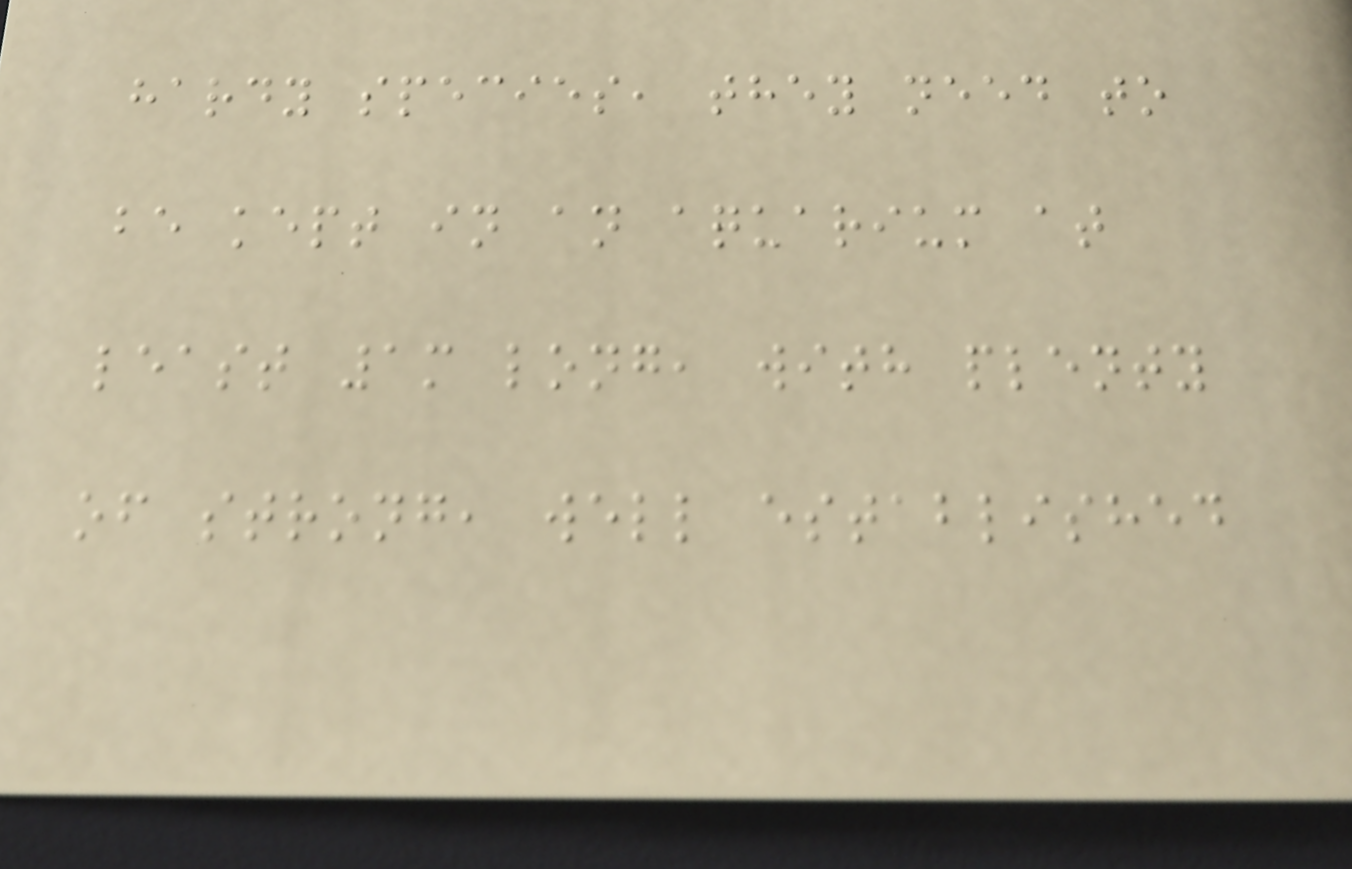hardy species, they need to
be kept in an aquarium at
least 1m long, with plenty
of strong, well established
